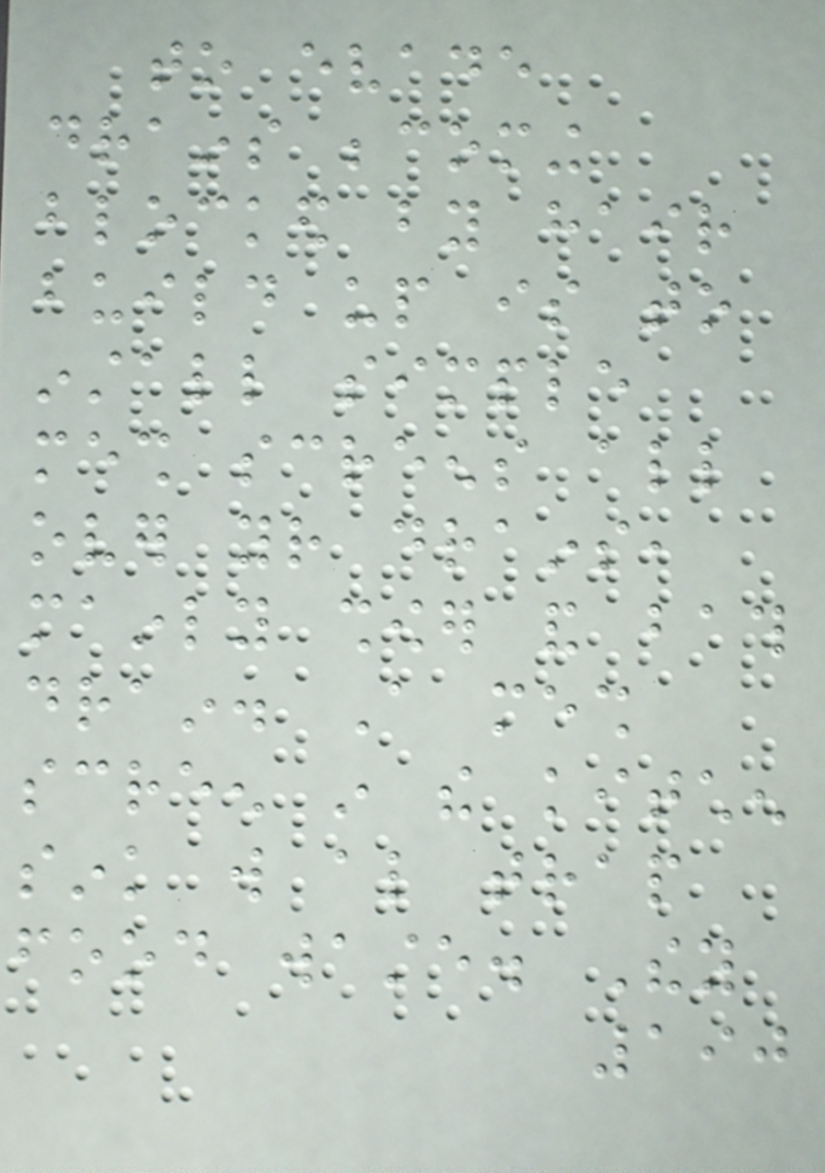to evade
drains becoming
blocked by hair
build up is to
install simple
mesh screens all
over your drains,
mainly shower and bath
drain. A mesh
screen in the kitchen
sink will also trap
food waste. They
190
